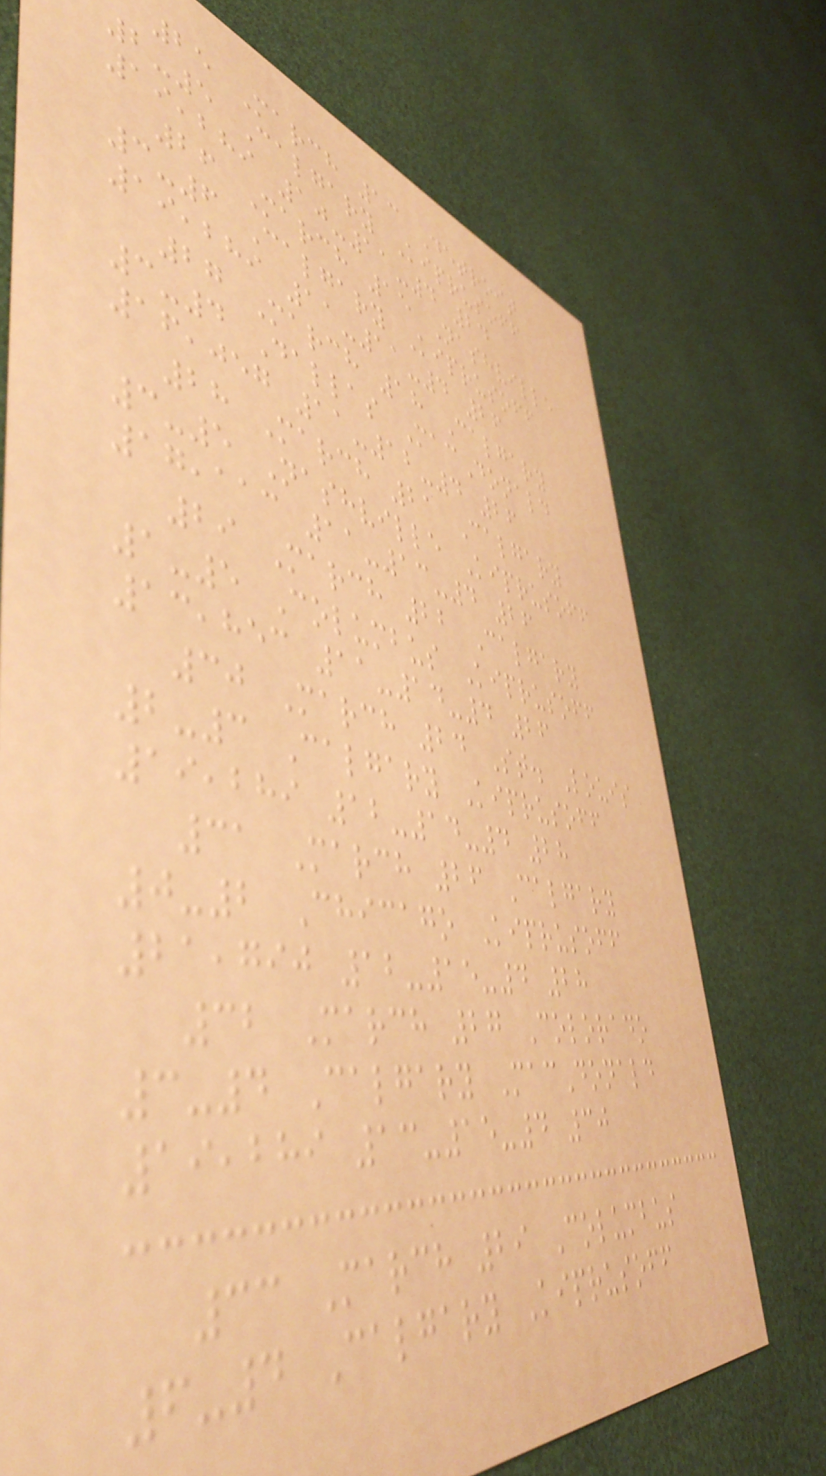25 March 13 Detroit
2-5 Calgary Kiprusoff
19,289 10-11-4 24
26 March 15 Nashville
3-6 Calgary Kiprusoff
19,289 11-11-4 26
27 March 18 Calgary
3-4 Dallas MacDonald
16,057 11-12-4 26
28 March 21 Calgary
3-5 Nashville Kiprusoff
17,113 11-13-4 26
29 March 22 Calgary
1-5 Columbus Kiprusoff
13,853 11-14-4 26
30 March 24 St. Louis
2-3 Calgary Kiprusoff
19,289 12-14-4 28
31 March 26 Calgary
0-2 Chicago Kiprusoff
21,790 12-15-4 28
32 March 27 Colorado
3-4 Calgary MacDonald
19,289 13-15-4 30
33 March 29 Columbus
6-4 Calgary Kiprusoff
